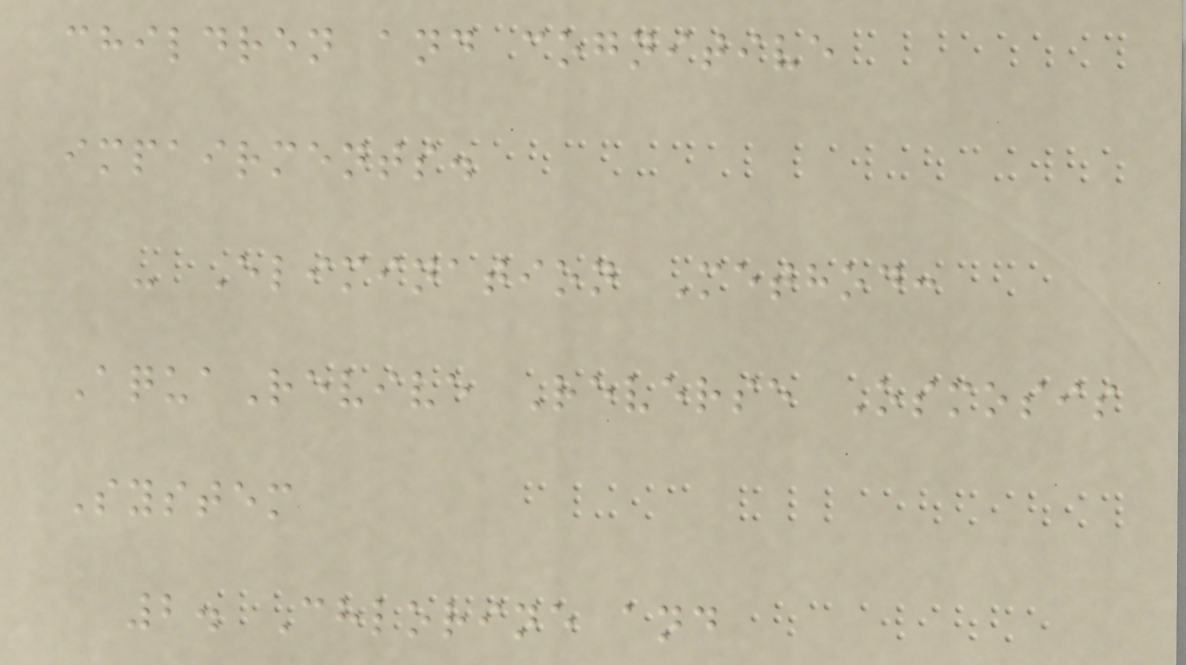children and cognitive
impairments.
- Elimination Method:
AquaRevive Reverse Osmosis
System
2. Chlorine and
